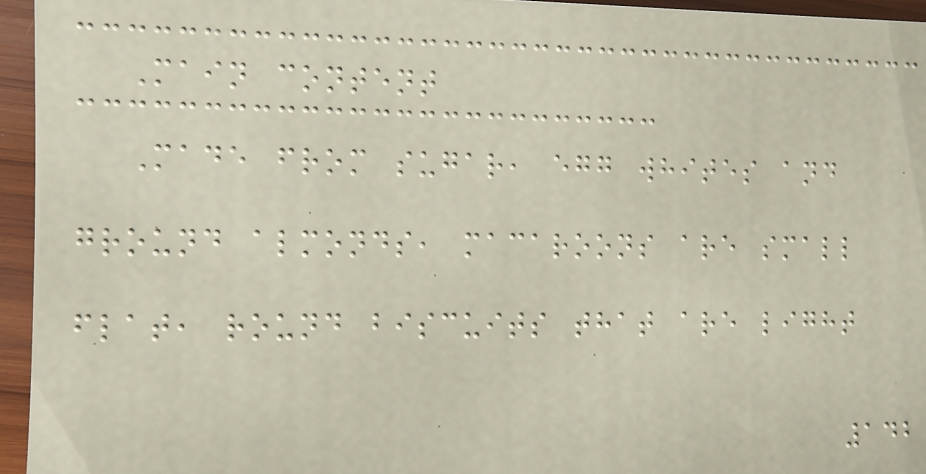Main content
Made from sugar, egg whites and
ground almonds, macaroons are small
flat, round biscuits that are light
142
